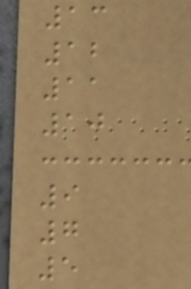13
12
11
10
9
7
5
